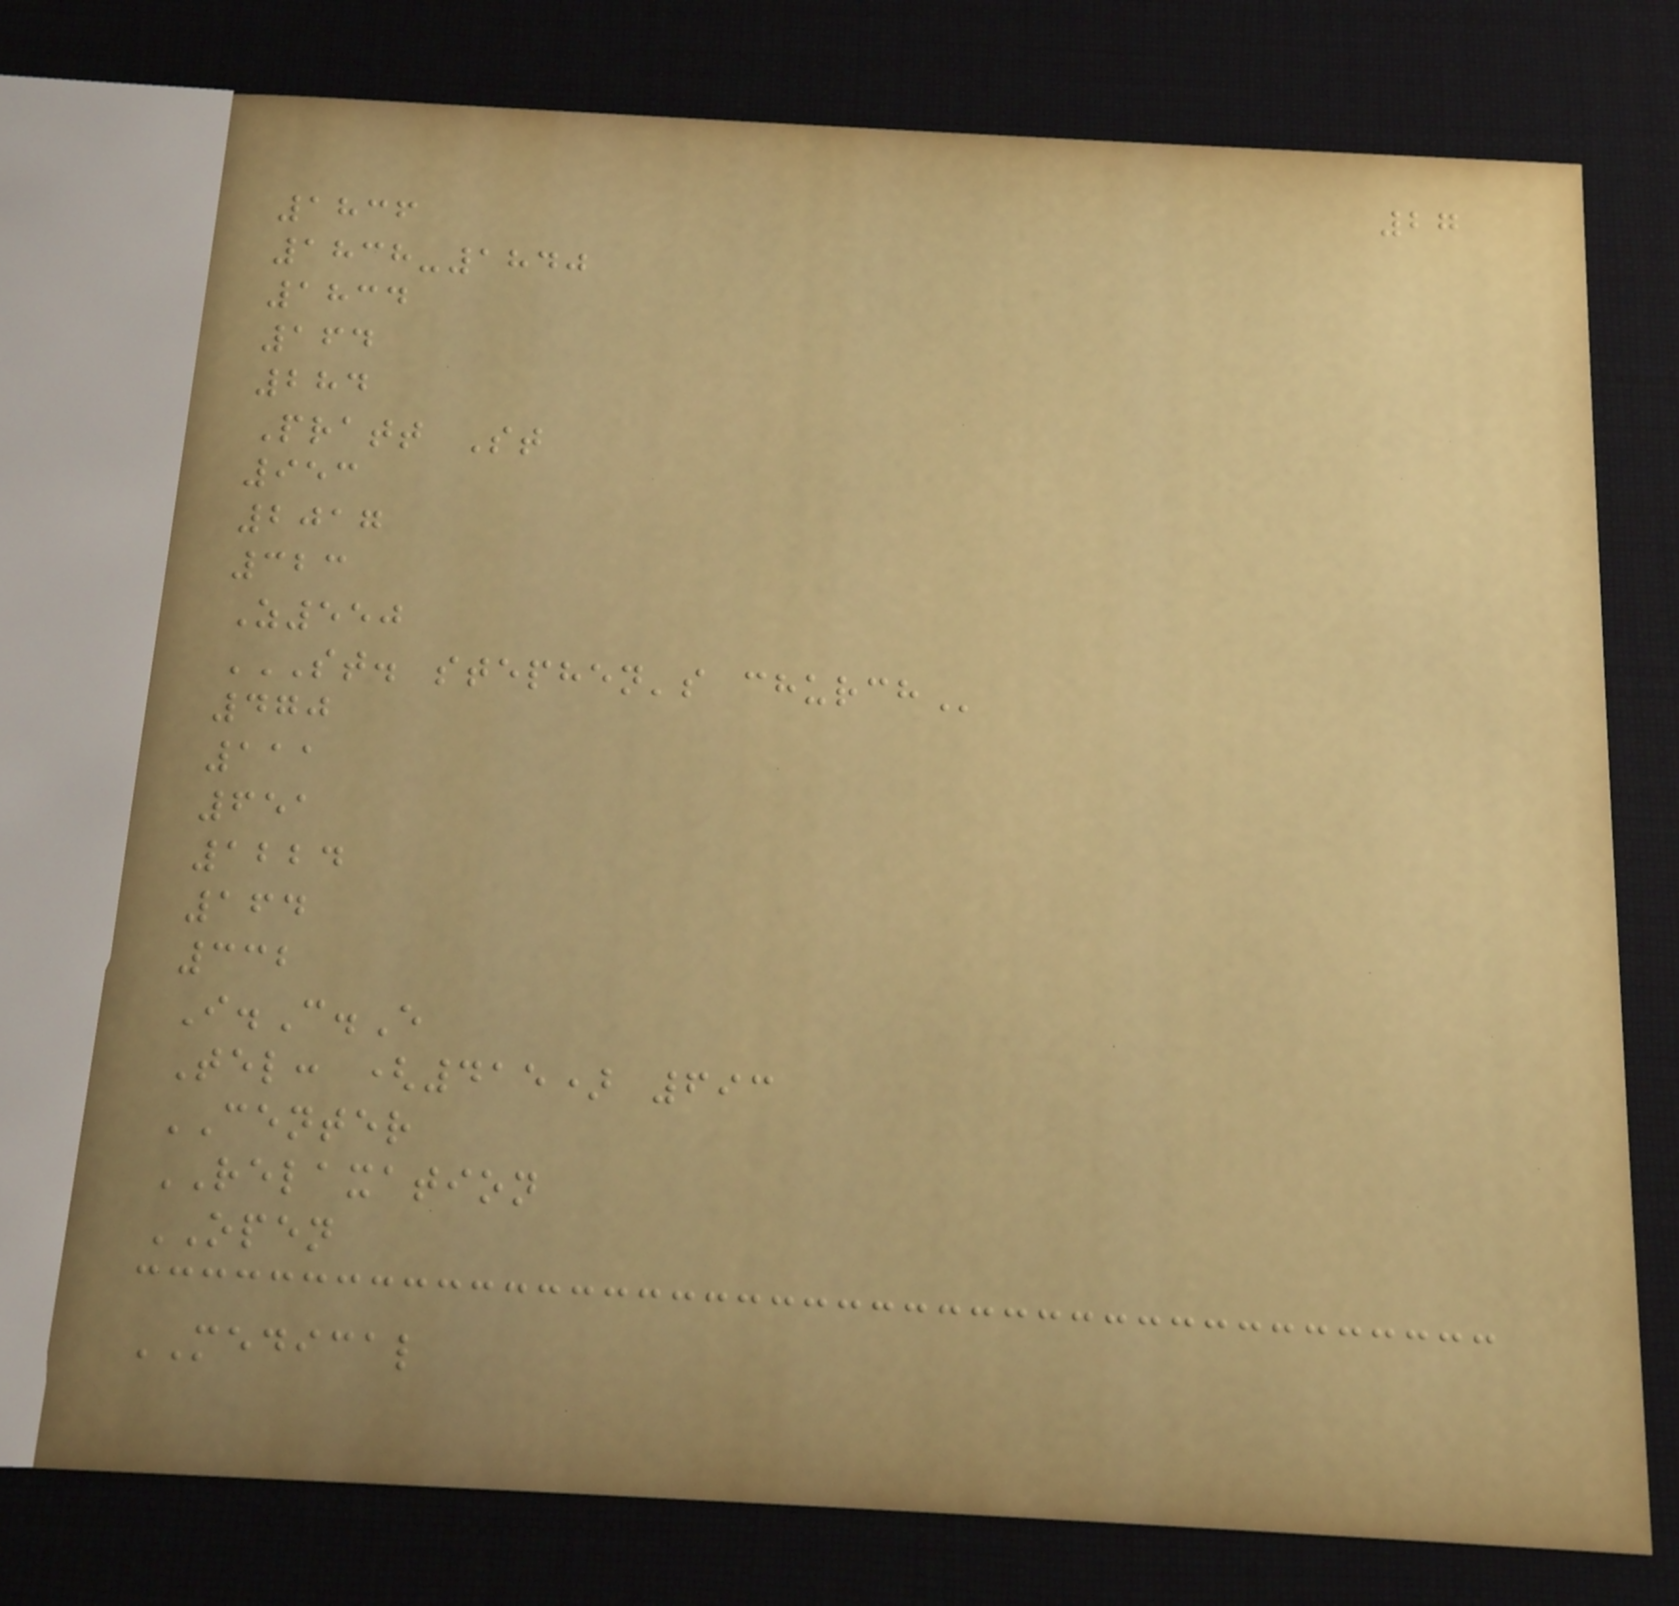27
1836
1838-1840
1834
164
284
Pratt St
953
2017
323
Z550
ST. STEPHEN'S CHURCH
470
111
651
1224
164
332
I.C.E
Tel: (415) 693
CENTER
RELAXATION
OPEN
MEDICAL
